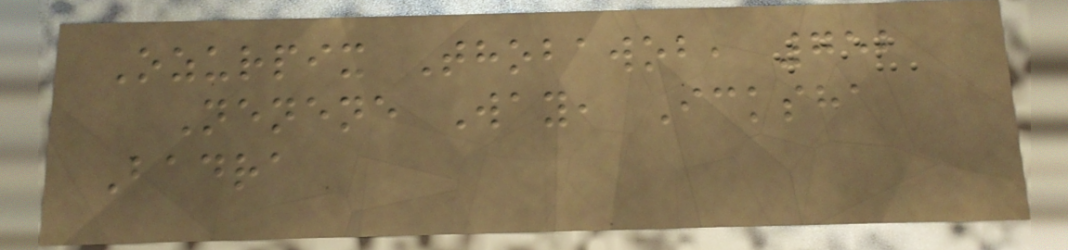Ozurpix Thobawob, 752
Nenene Way, Icksha
Badra
